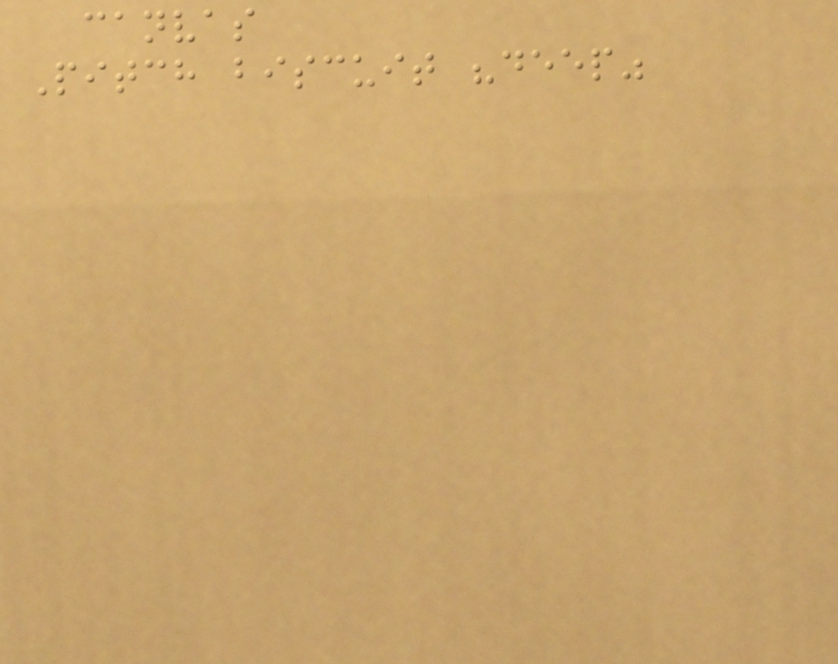canvas
Pitch biscuit "deep"
